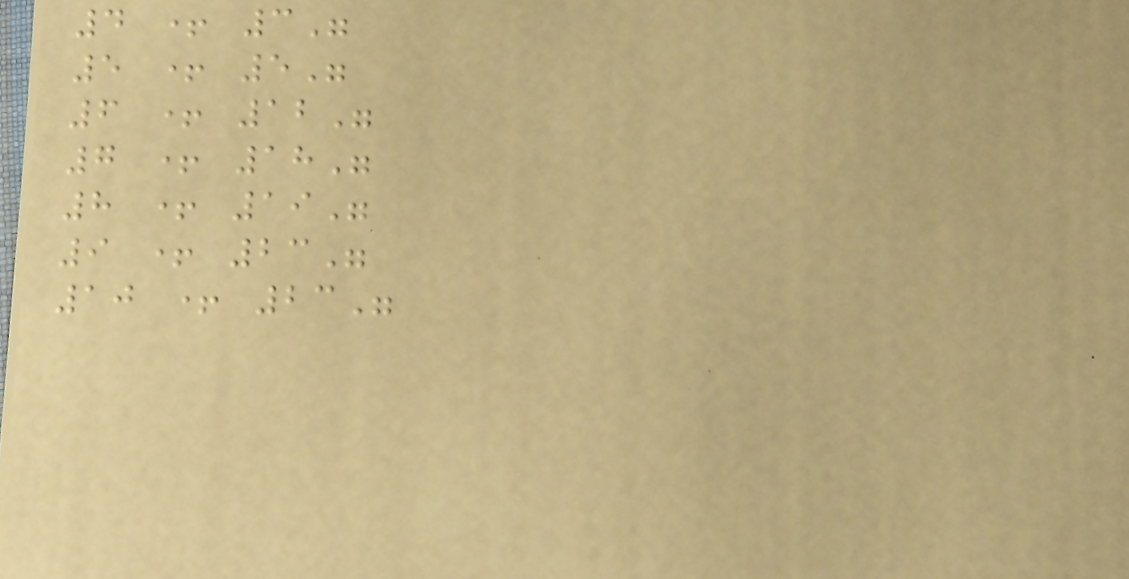4 + 3"
5 + 5"
6 + 12"
7 + 18"
8 + 19"
9 + 23"
10 + 23"
